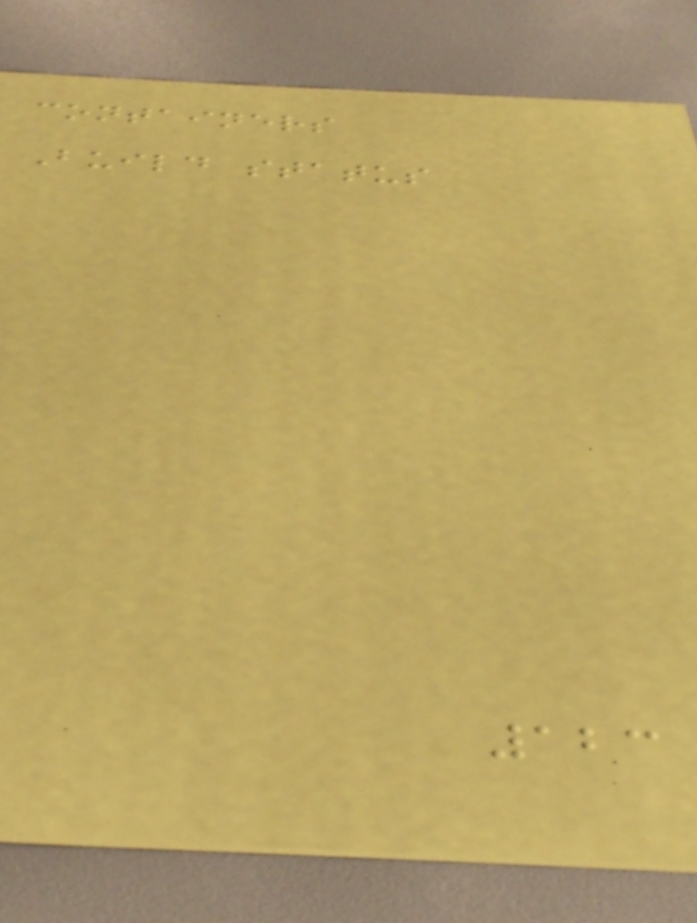containers
Build status
123
